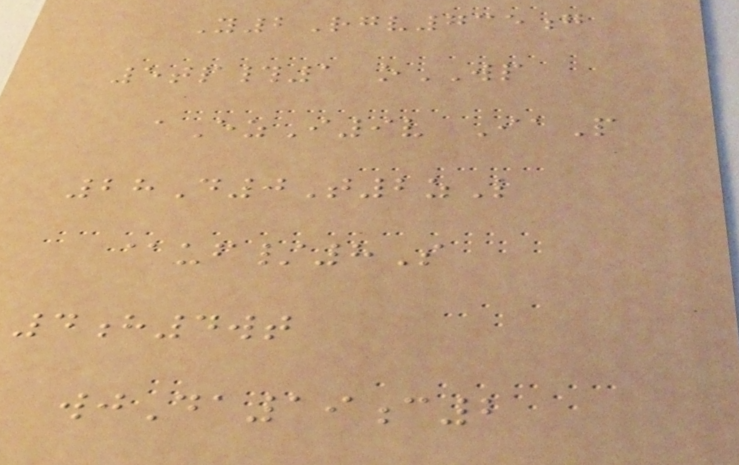Y2Rgv735g
5tp#1 oWP
aEzI9v IaP
28D0T2zL
@uf/8S
4h4wt
wjDa19c2
